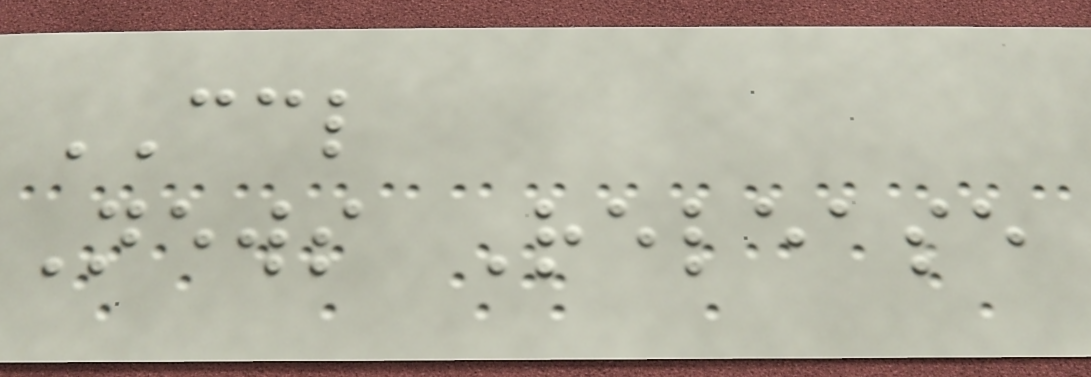CCL
News Release
